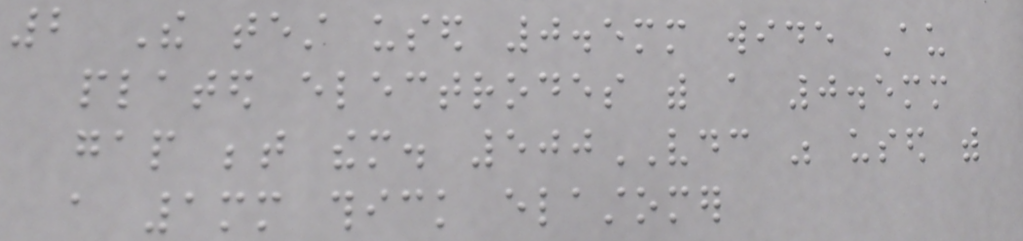2 The test used 0.5mm wide Au
plated electrodes with a 0.5mm
gap between them. 500VDC was used with
a 1mm thick elastomer
